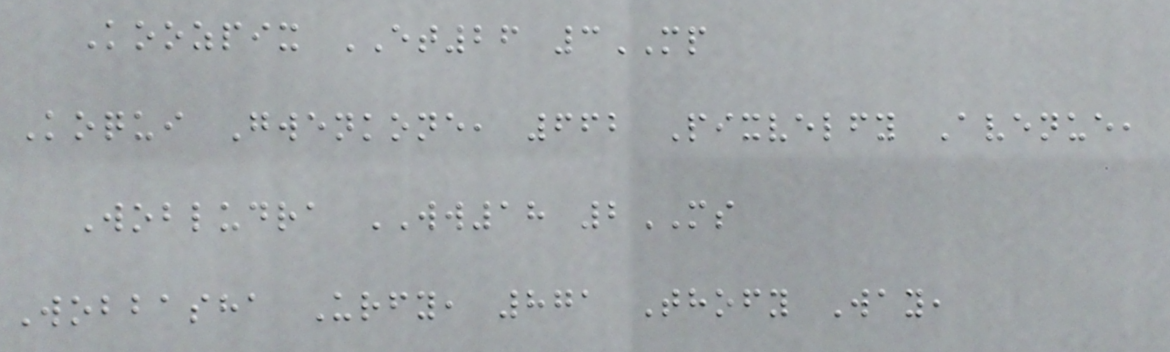Koozpix ET26 3MP
Koqui Gwenkone, 662 Pixvelfy Avenue,
Wobludra WW18 2MS
Wobbasha Urfy, 871 Thofy Way,
